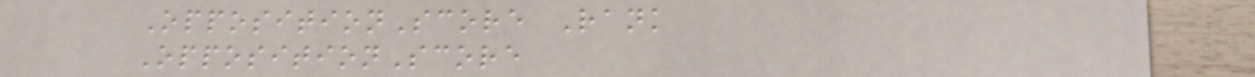OppositionScore Rank
OppositionScore
